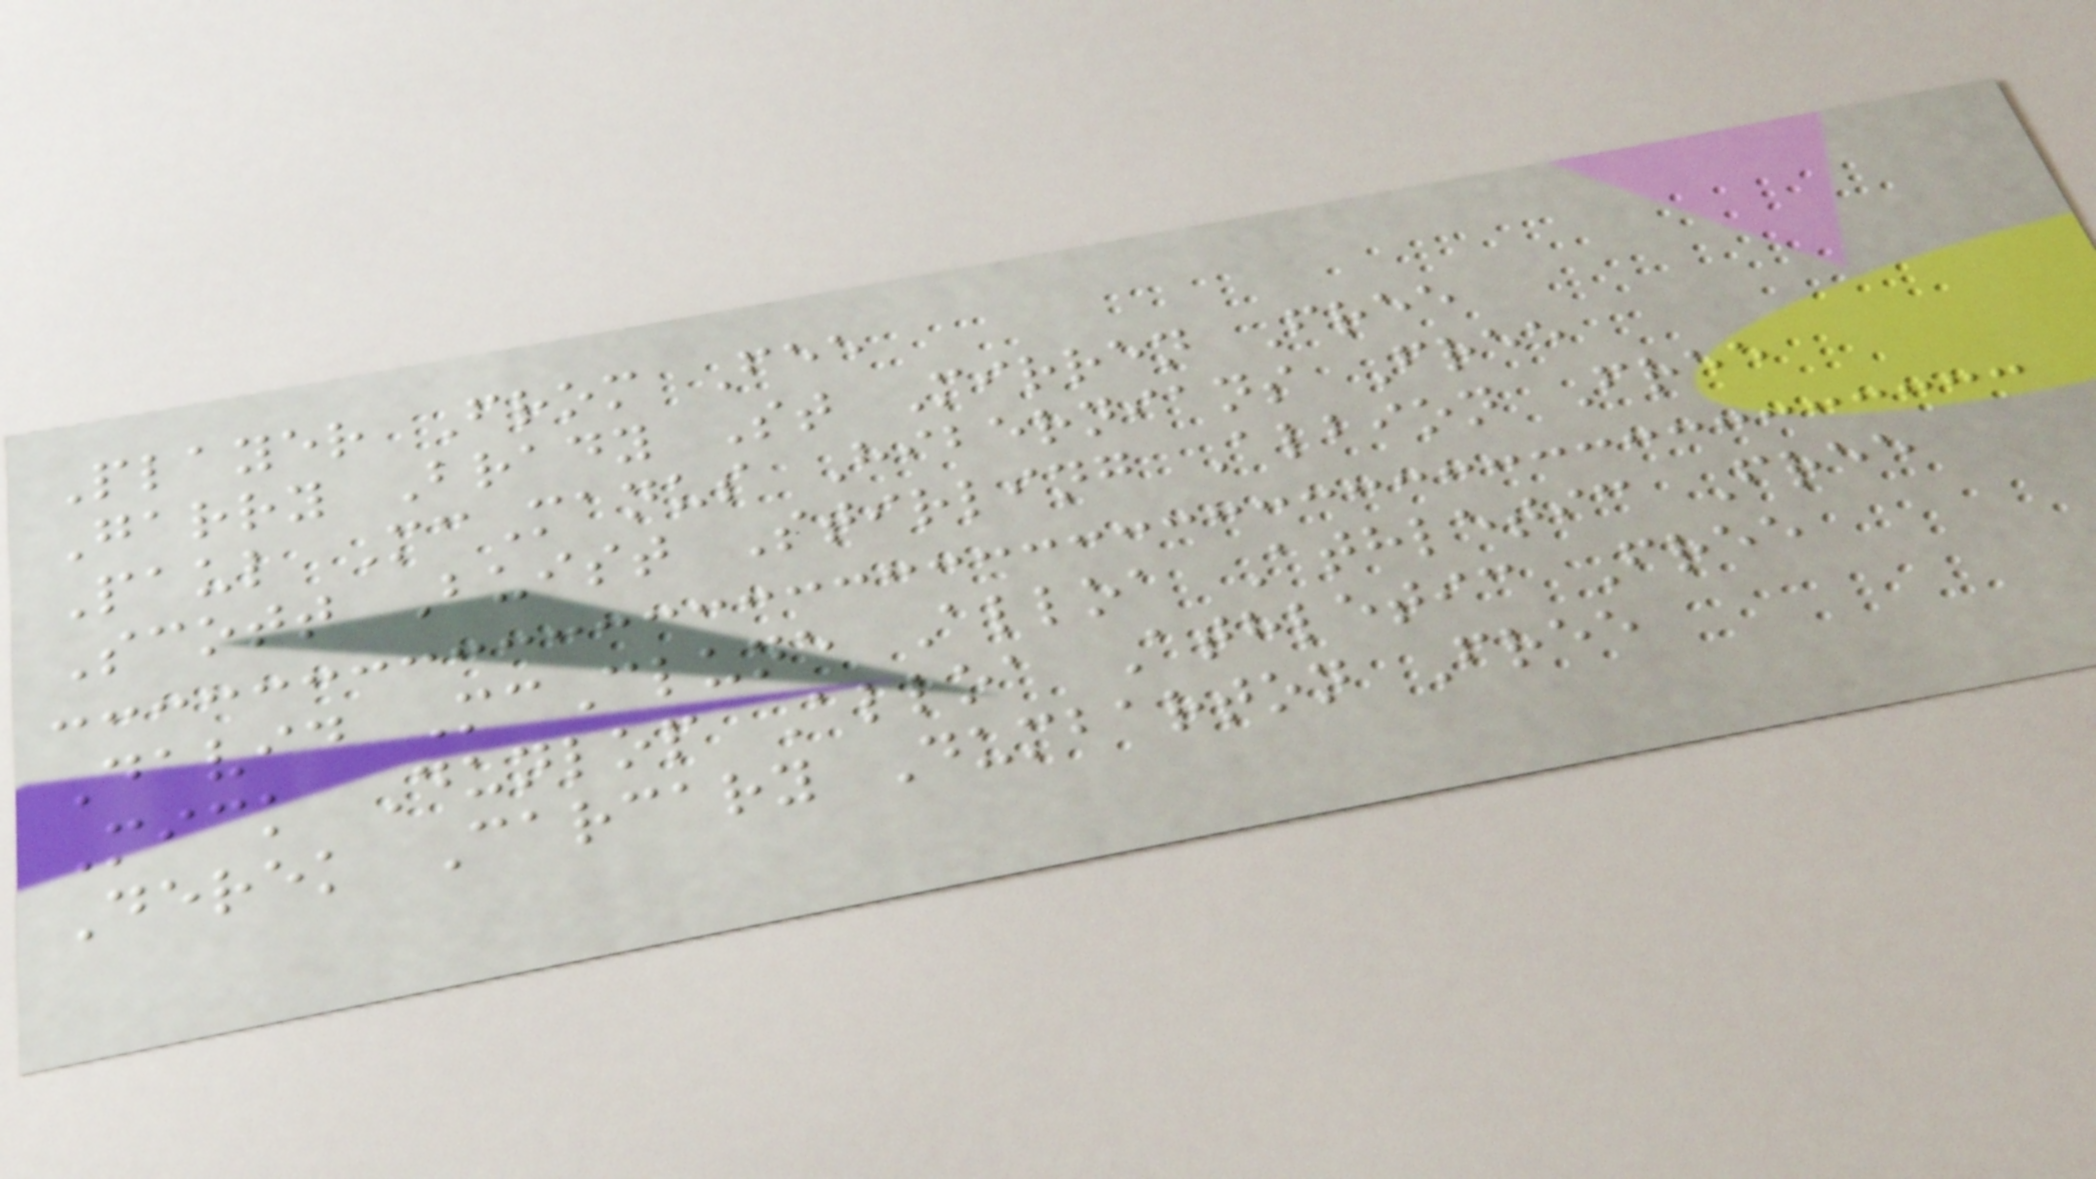Player From Fee
Garry Brady St Mirren Free
Paul McManus Hibernians Free
Scott Buist Stirling Albion Free
David McClune Alloa Athletic Free
Mick Dunlop Alloa Athletic Free
Derek Carcary Dumbarton Free
